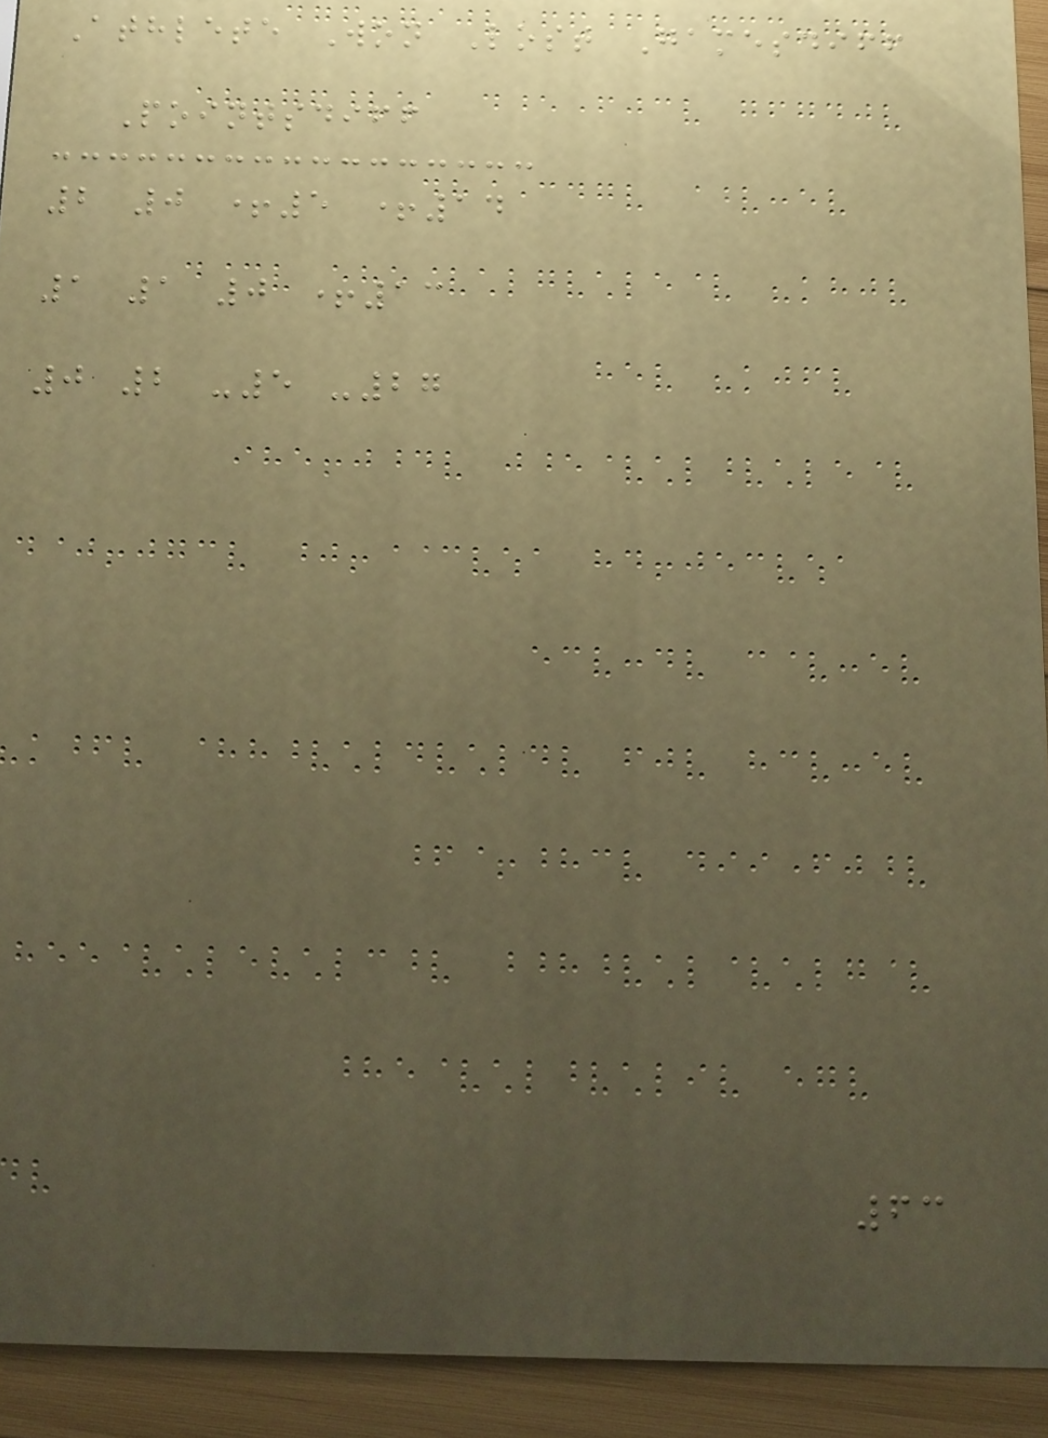Athlete Won Lost Gamesdiff
Pointsdiff
2 0 +5 +14
1 1 0 +13
0 2 -5 -27
63
